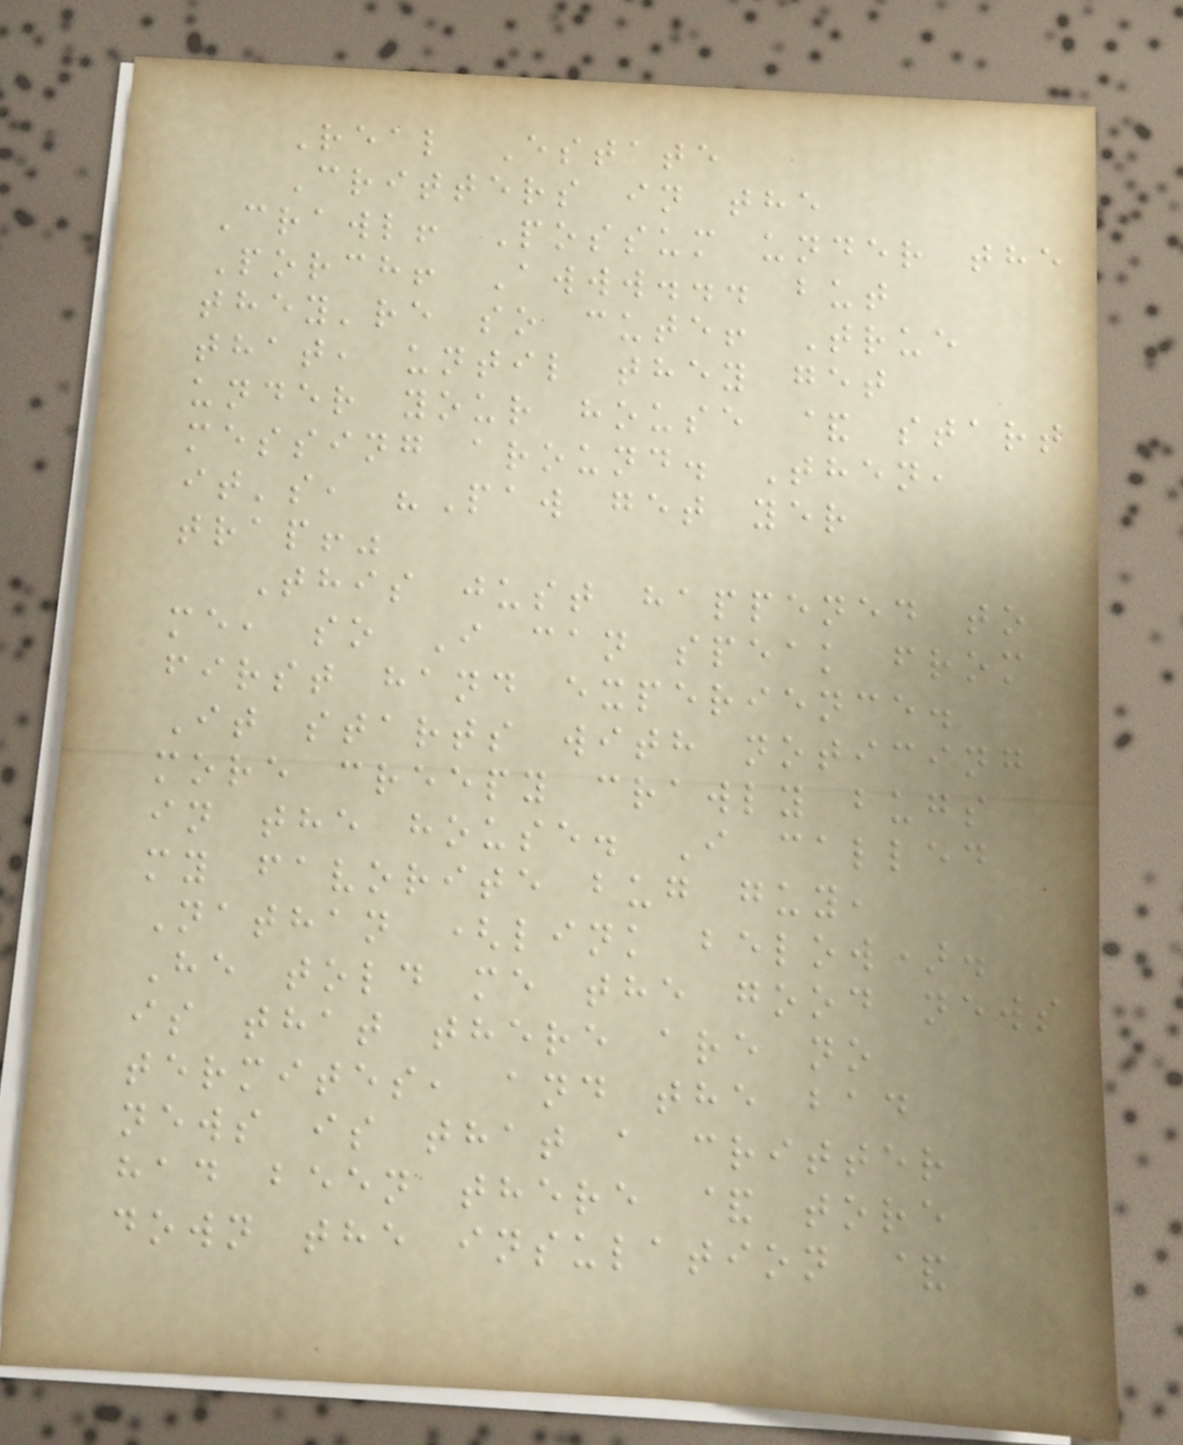Real Estate
Critters in the
Crawl! Possum under the
Porch! Awww... but
they're so cute! True
that, until they get
under your house & start
messing around. Then,
it's, "Paw get yer
trap!"
This just happened to
me, so I can speak from
first hand experience.
It starts with noticing
more creepy crawly bugs
in the house. I called
my favorite bug guy,
Nathan (link below).
He told me the good news
is that there are no
termites, and the bad
news is that a critter
had been there & tore
down the insulation &
